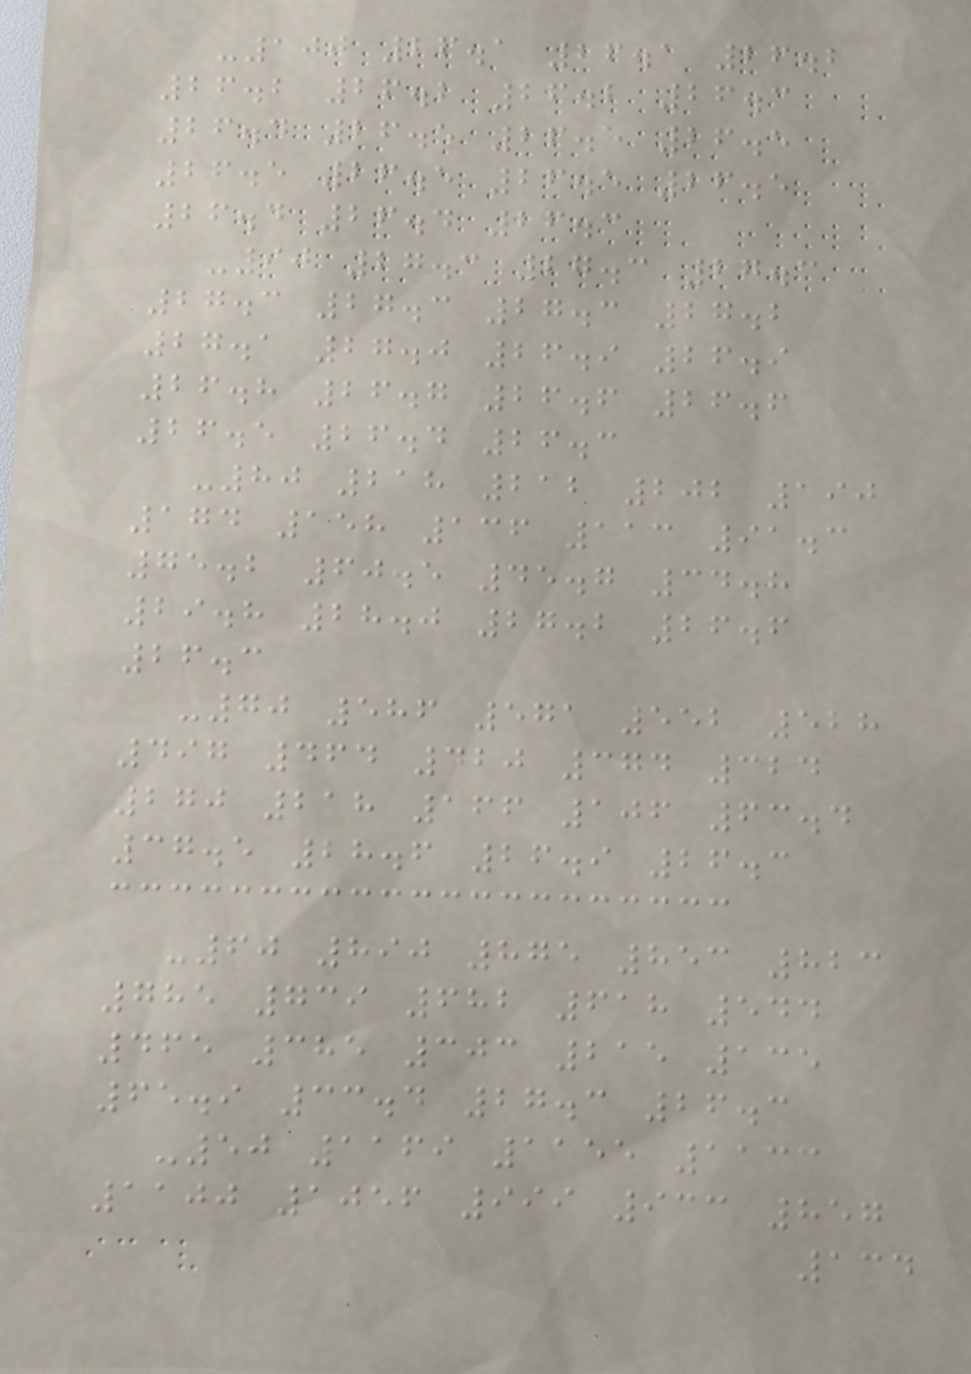-100 26.1 26.1 26.2
26.2 26.2 26.2 26.3
26.4 26.5 26.5 26.5
26.5 26.5 26.5 26.5
26.4 26.4 26.3
-90 27.3 27.3 27.3
27.3 27.3 27.3 27.2
27.1 27.0 26.9 26.9
26.8 26.7 26.6 26.6
26.5 26.4 26.3
-80 218 212 202 190
174 158 136 113 91.3
75.2 60.5 45.7 34.8
29.8 28.0 27.2 26.6
26.3
-70 586 571 552 528
497 464 420 374 324
270 218 166 106 63.4
37.5 28.6 26.9 26.3
-60 890 875 853 823
785 739 682 618 544
465 385 303 215 135
65.9 33.4 27.3 26.3
-50 1169 1155 1133
1100 1056 999 933 857
134
